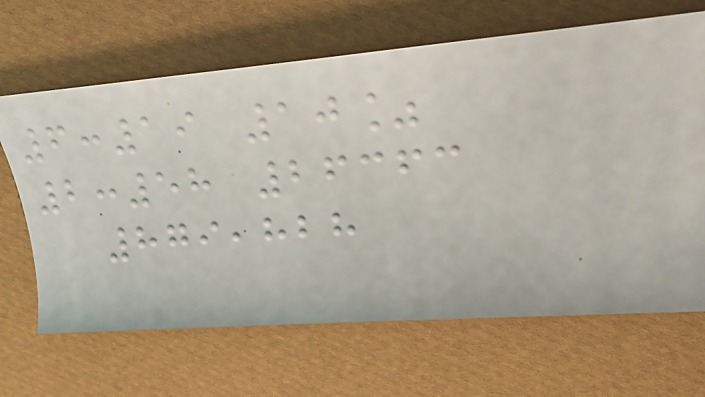6:19 10%
2:58 26363
879,828
